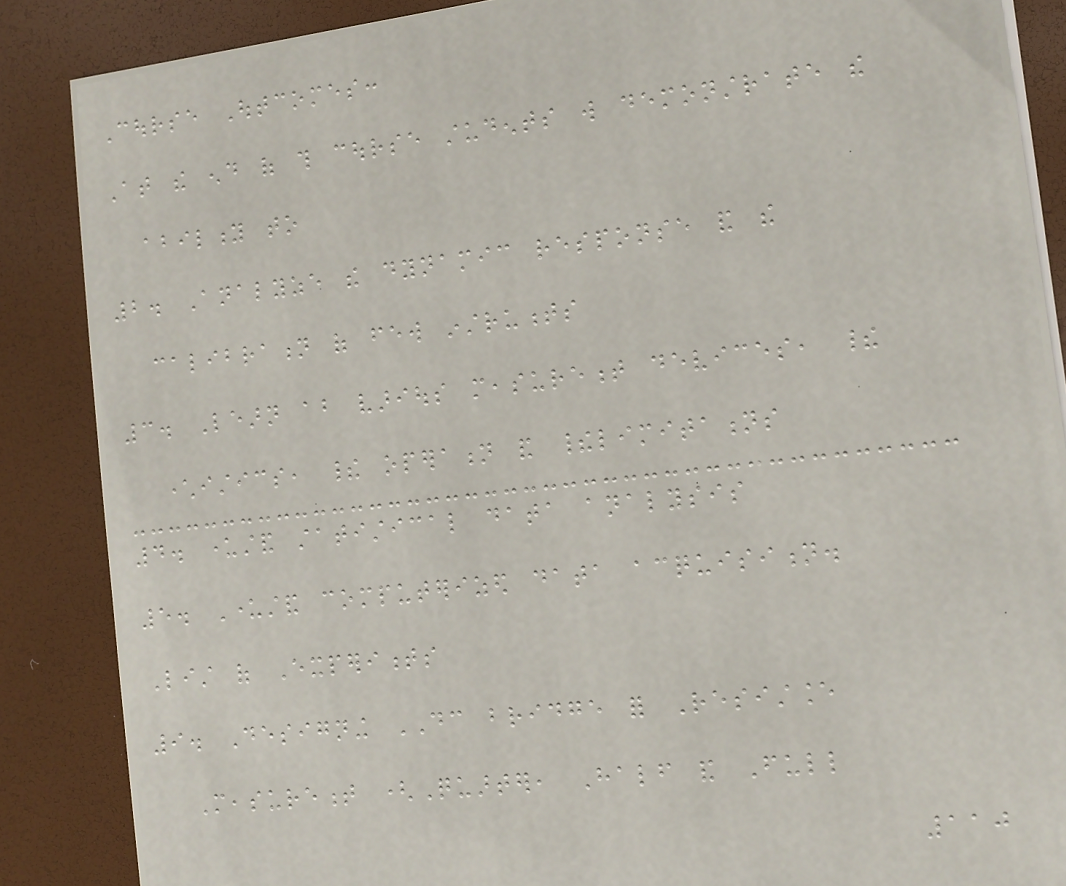Course Outcomes:
At the end of this course students will demonstrate the
ability to
2. Analyze the dynamic response and the
calibration of few instruments
3. Learn about various measurement devices, their
characteristics, their operation and theirlimitations
4. understand statistical data analysis
5. Understand computerized data acquisition.
List of Experiments
9. Designing DC bridge for Resistance
Measurement (Quarter, Half and Full
110
